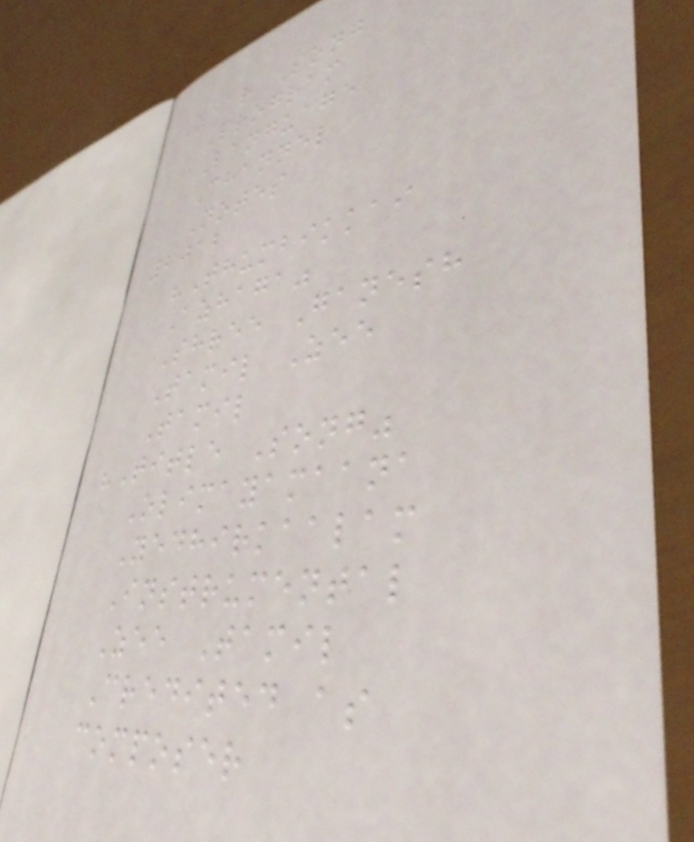Year Song
Program
Language
Channel
Notes
2012
"Thumbikkai
Azhaga"
Shree Ganesh
Tamil Zee
Tamil
"Title Song"
Olimayamaana
Yedhirkaalam
Instrumental
Zee Tamil
Credited as
composer
